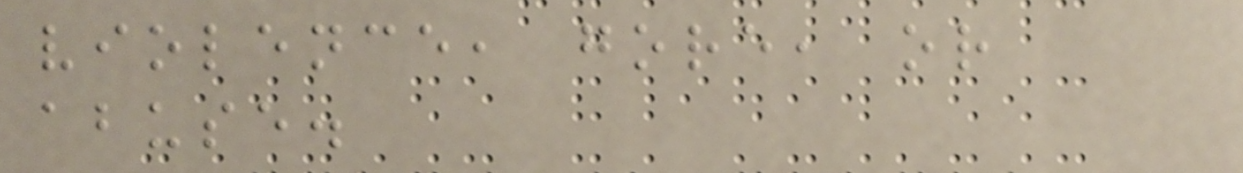violence, gore, or
abuse.
